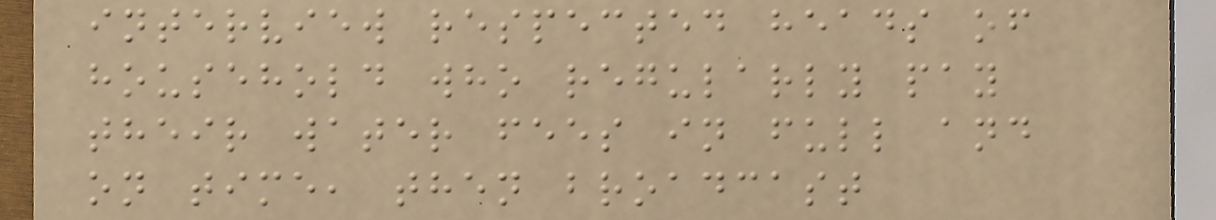interview respected heads of
household who regularly pay
their water fees in full and
on time, then broadcast
